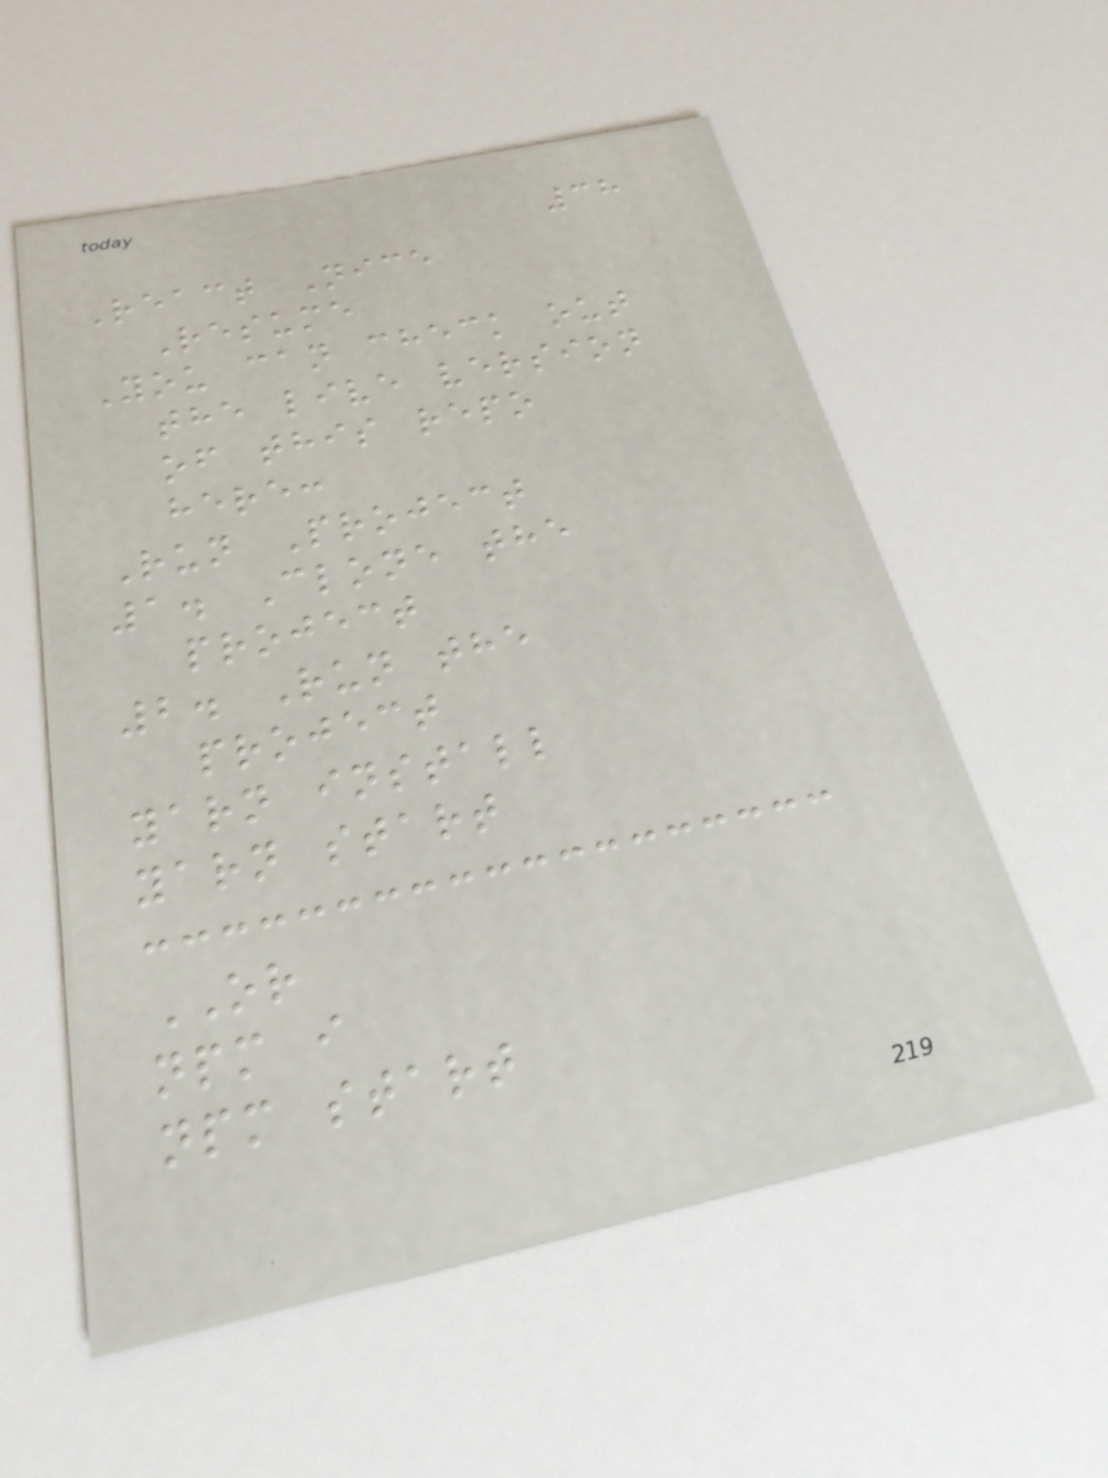38
React Nice
Resume
You can check out
the live version
of this repo
here:
Run Project
1. Clone the
project
2. Run the
project
yarn install
yarn start
OR
npm i
npm start
